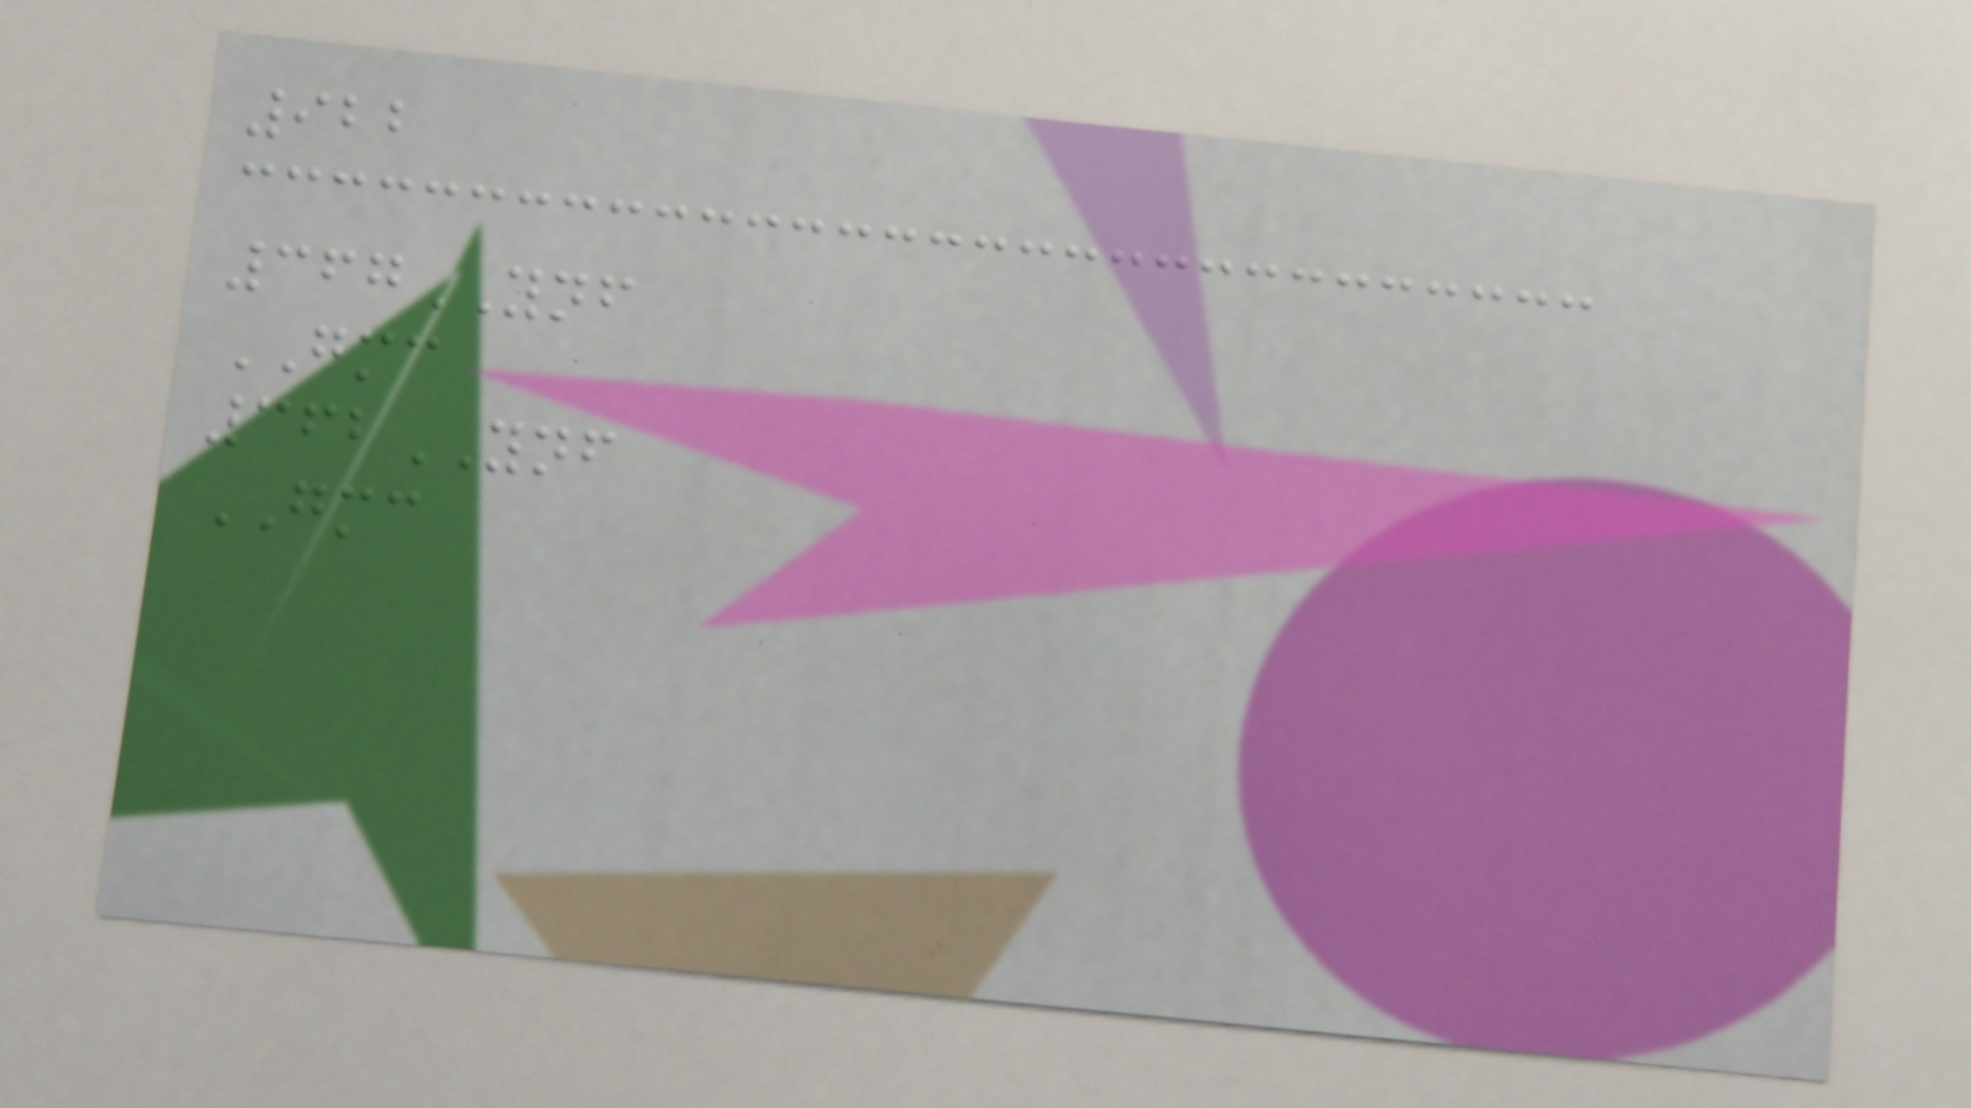922
367YNF
GMC
362YNF
GMC
